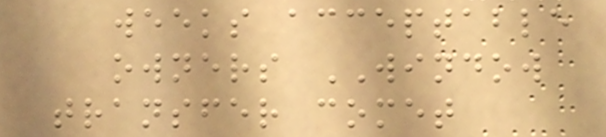weeks acceptable
owners WINDOW
transfer comet
